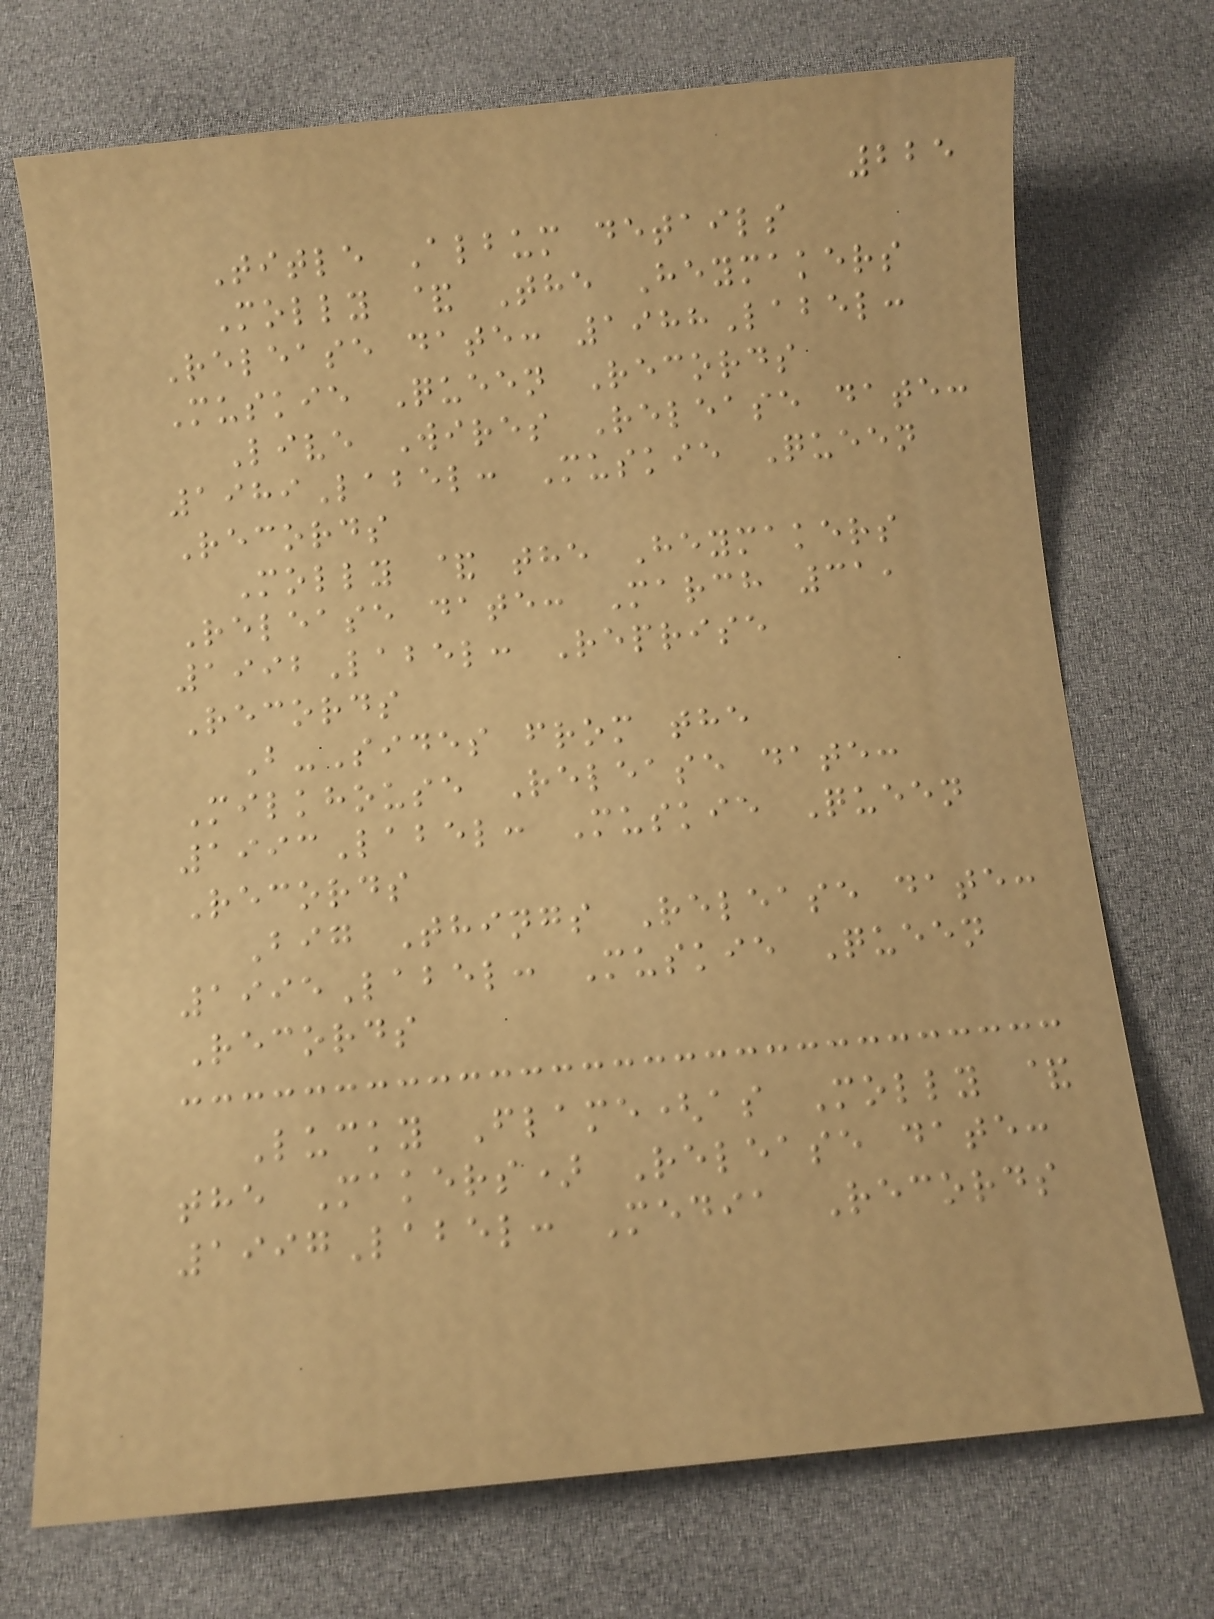225
Title Album details
Molly & The Heymakers
Release date: 1988Label:
Muskie Queen Records
Live Wires Release date:
1989Label: Muskie Queen
Records
Molly & the Heymakers
Release date: March 31,
1992Label: Reprise
Records
B-Sides from the
Milkhouse Release date:
1993Label: Muskie Queen
Records
Big Things Release date:
1995Label: Muskie Queen
Records
Lucky Flame(as Molly &
the Makers) Release date:
1997Label: Media Records
